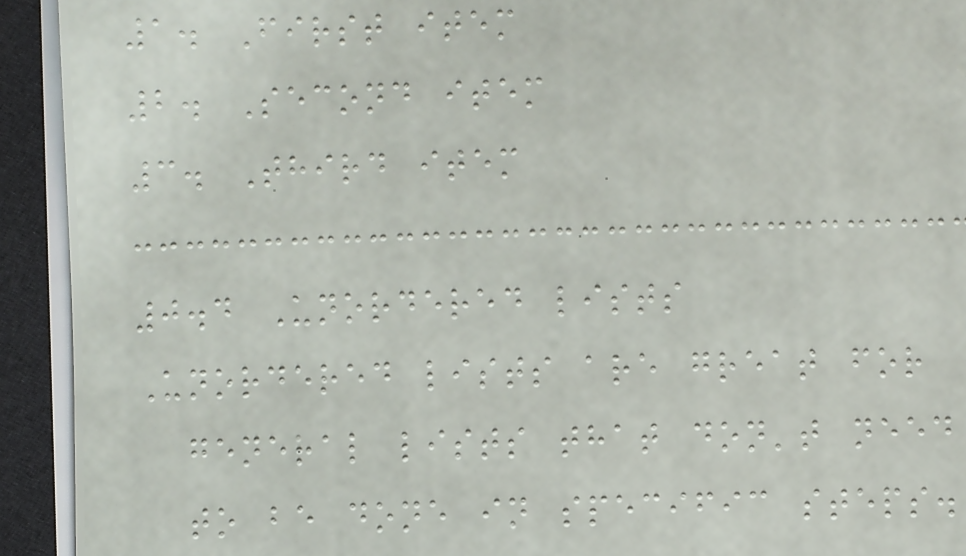1. First item
2. Second item
3. Third item
0.4 Unordered lists
Unordered lists are great for
general lists that don't need
to be done in specific steps.
